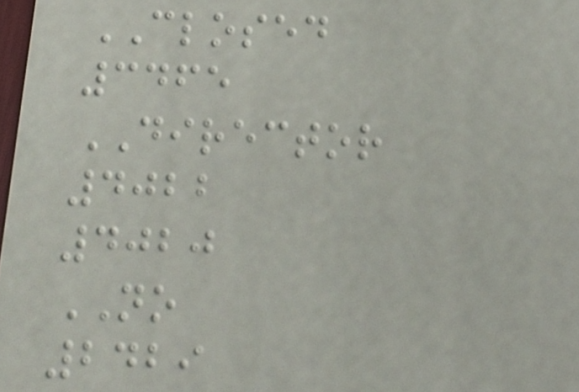CLOSED
3465
DIRECTOR
4022
4020
NO
2429
